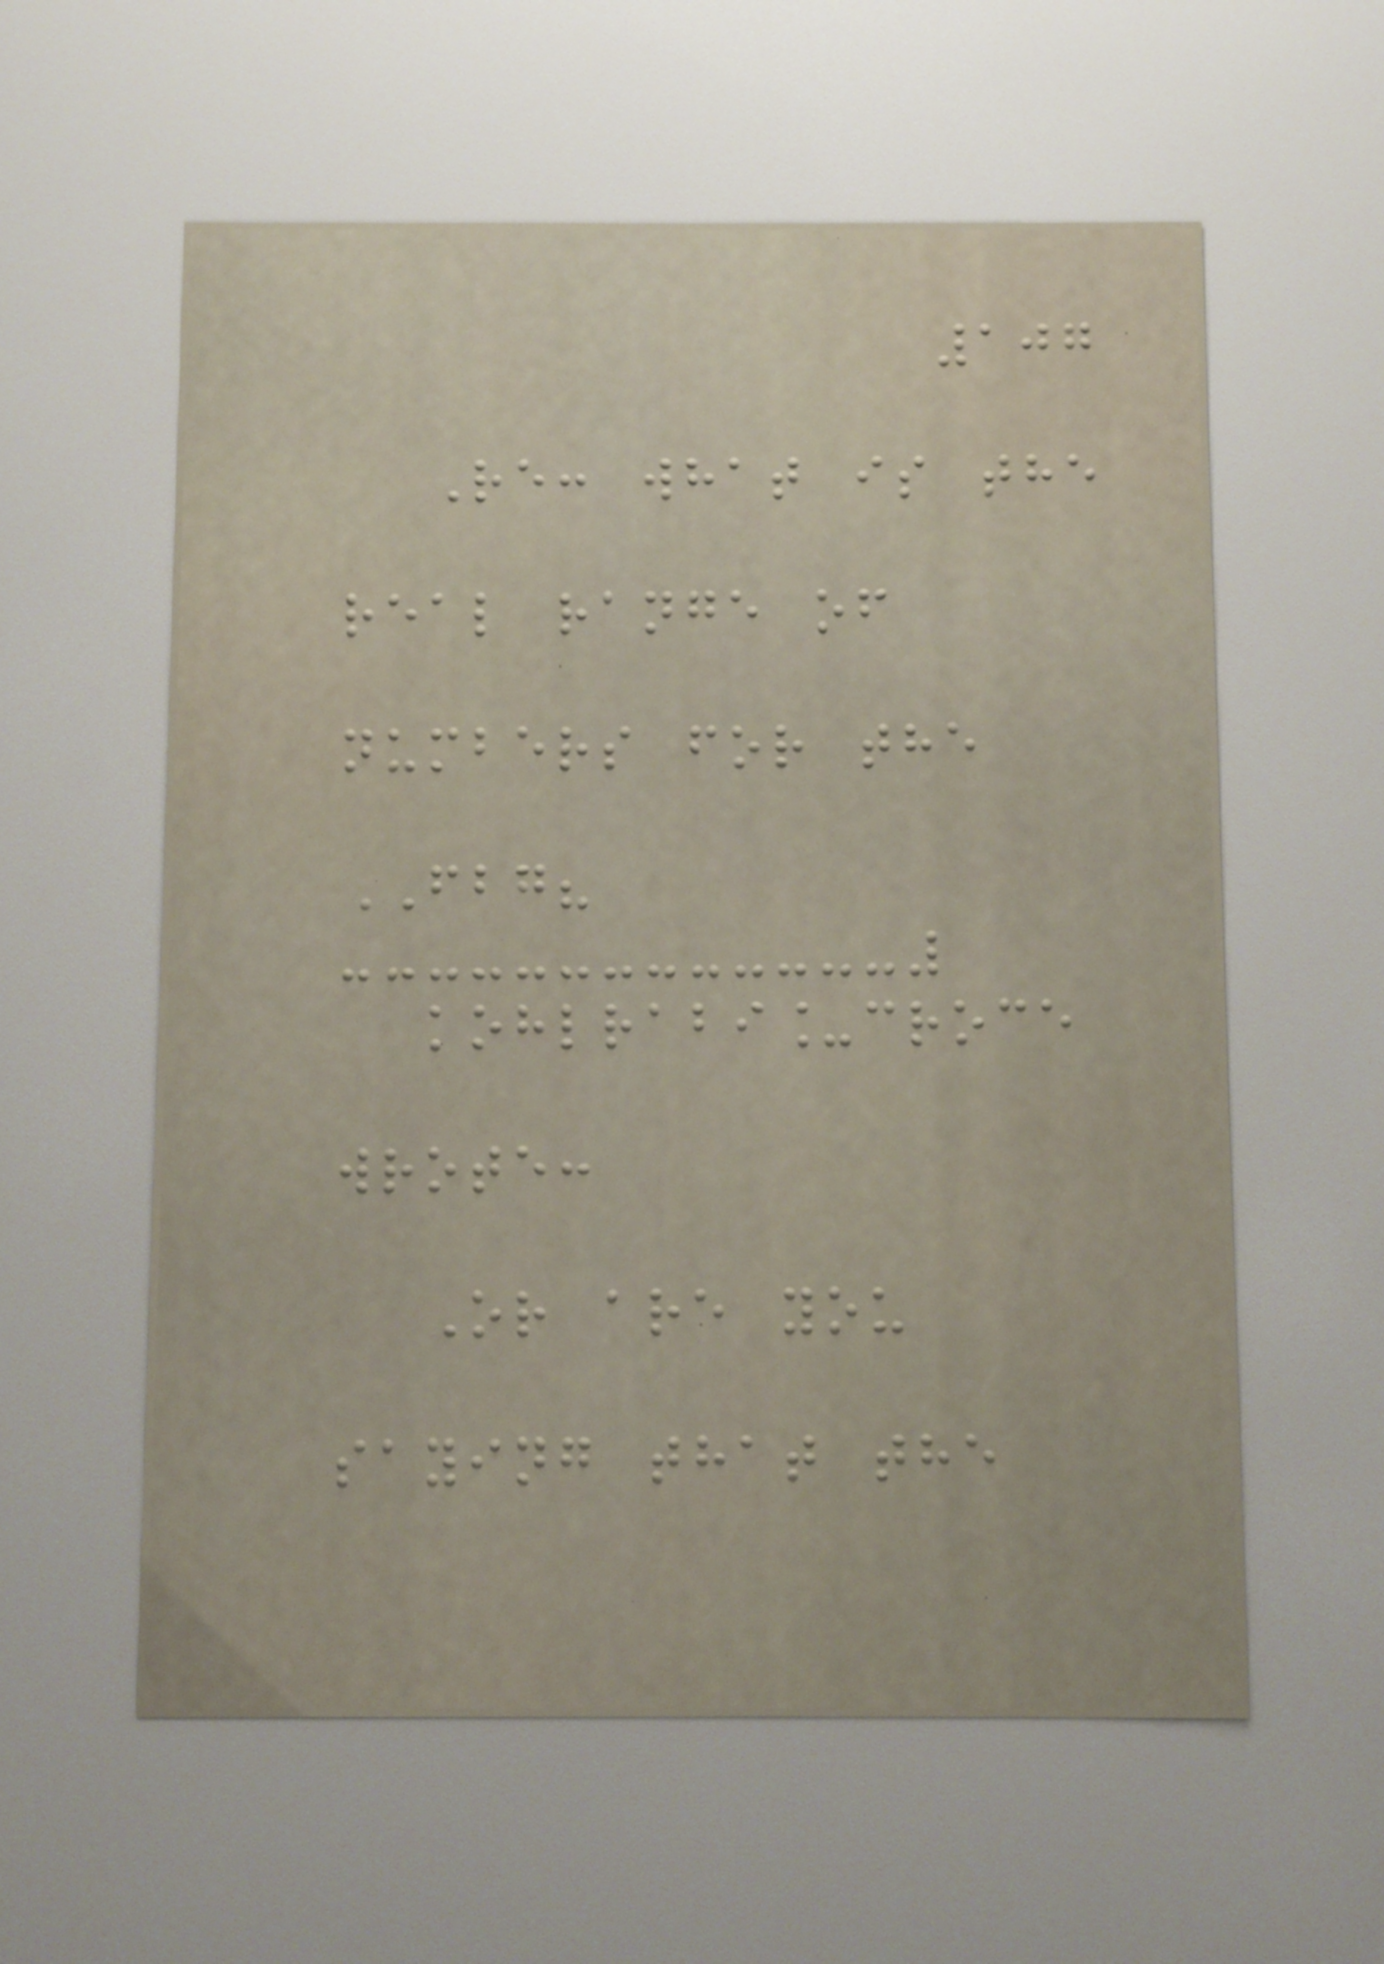107
Re: what is the
real range of
numbers for the
FBG?
kohlrabi_croce
wrote:
Or are you
saying that the
